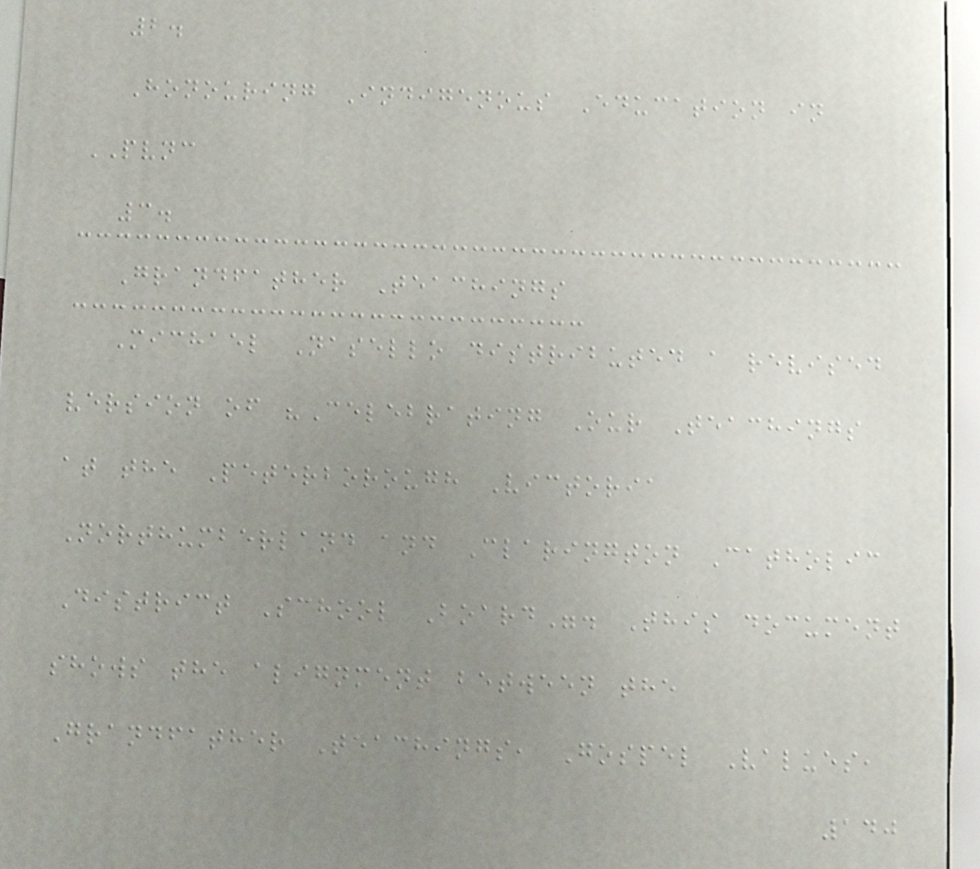2.
Honouring Indigenous Education in
PVNC
3.
Grandfather Teachings
Michael Nasello distributed a revised
version of "Celebrating Our Teachings
at the Peterborough Victoria
Northumberland and Clarington Catholic
District School Board". This document
shows the alignment between the
Grandfather Teachings, Gospel Values,
140
